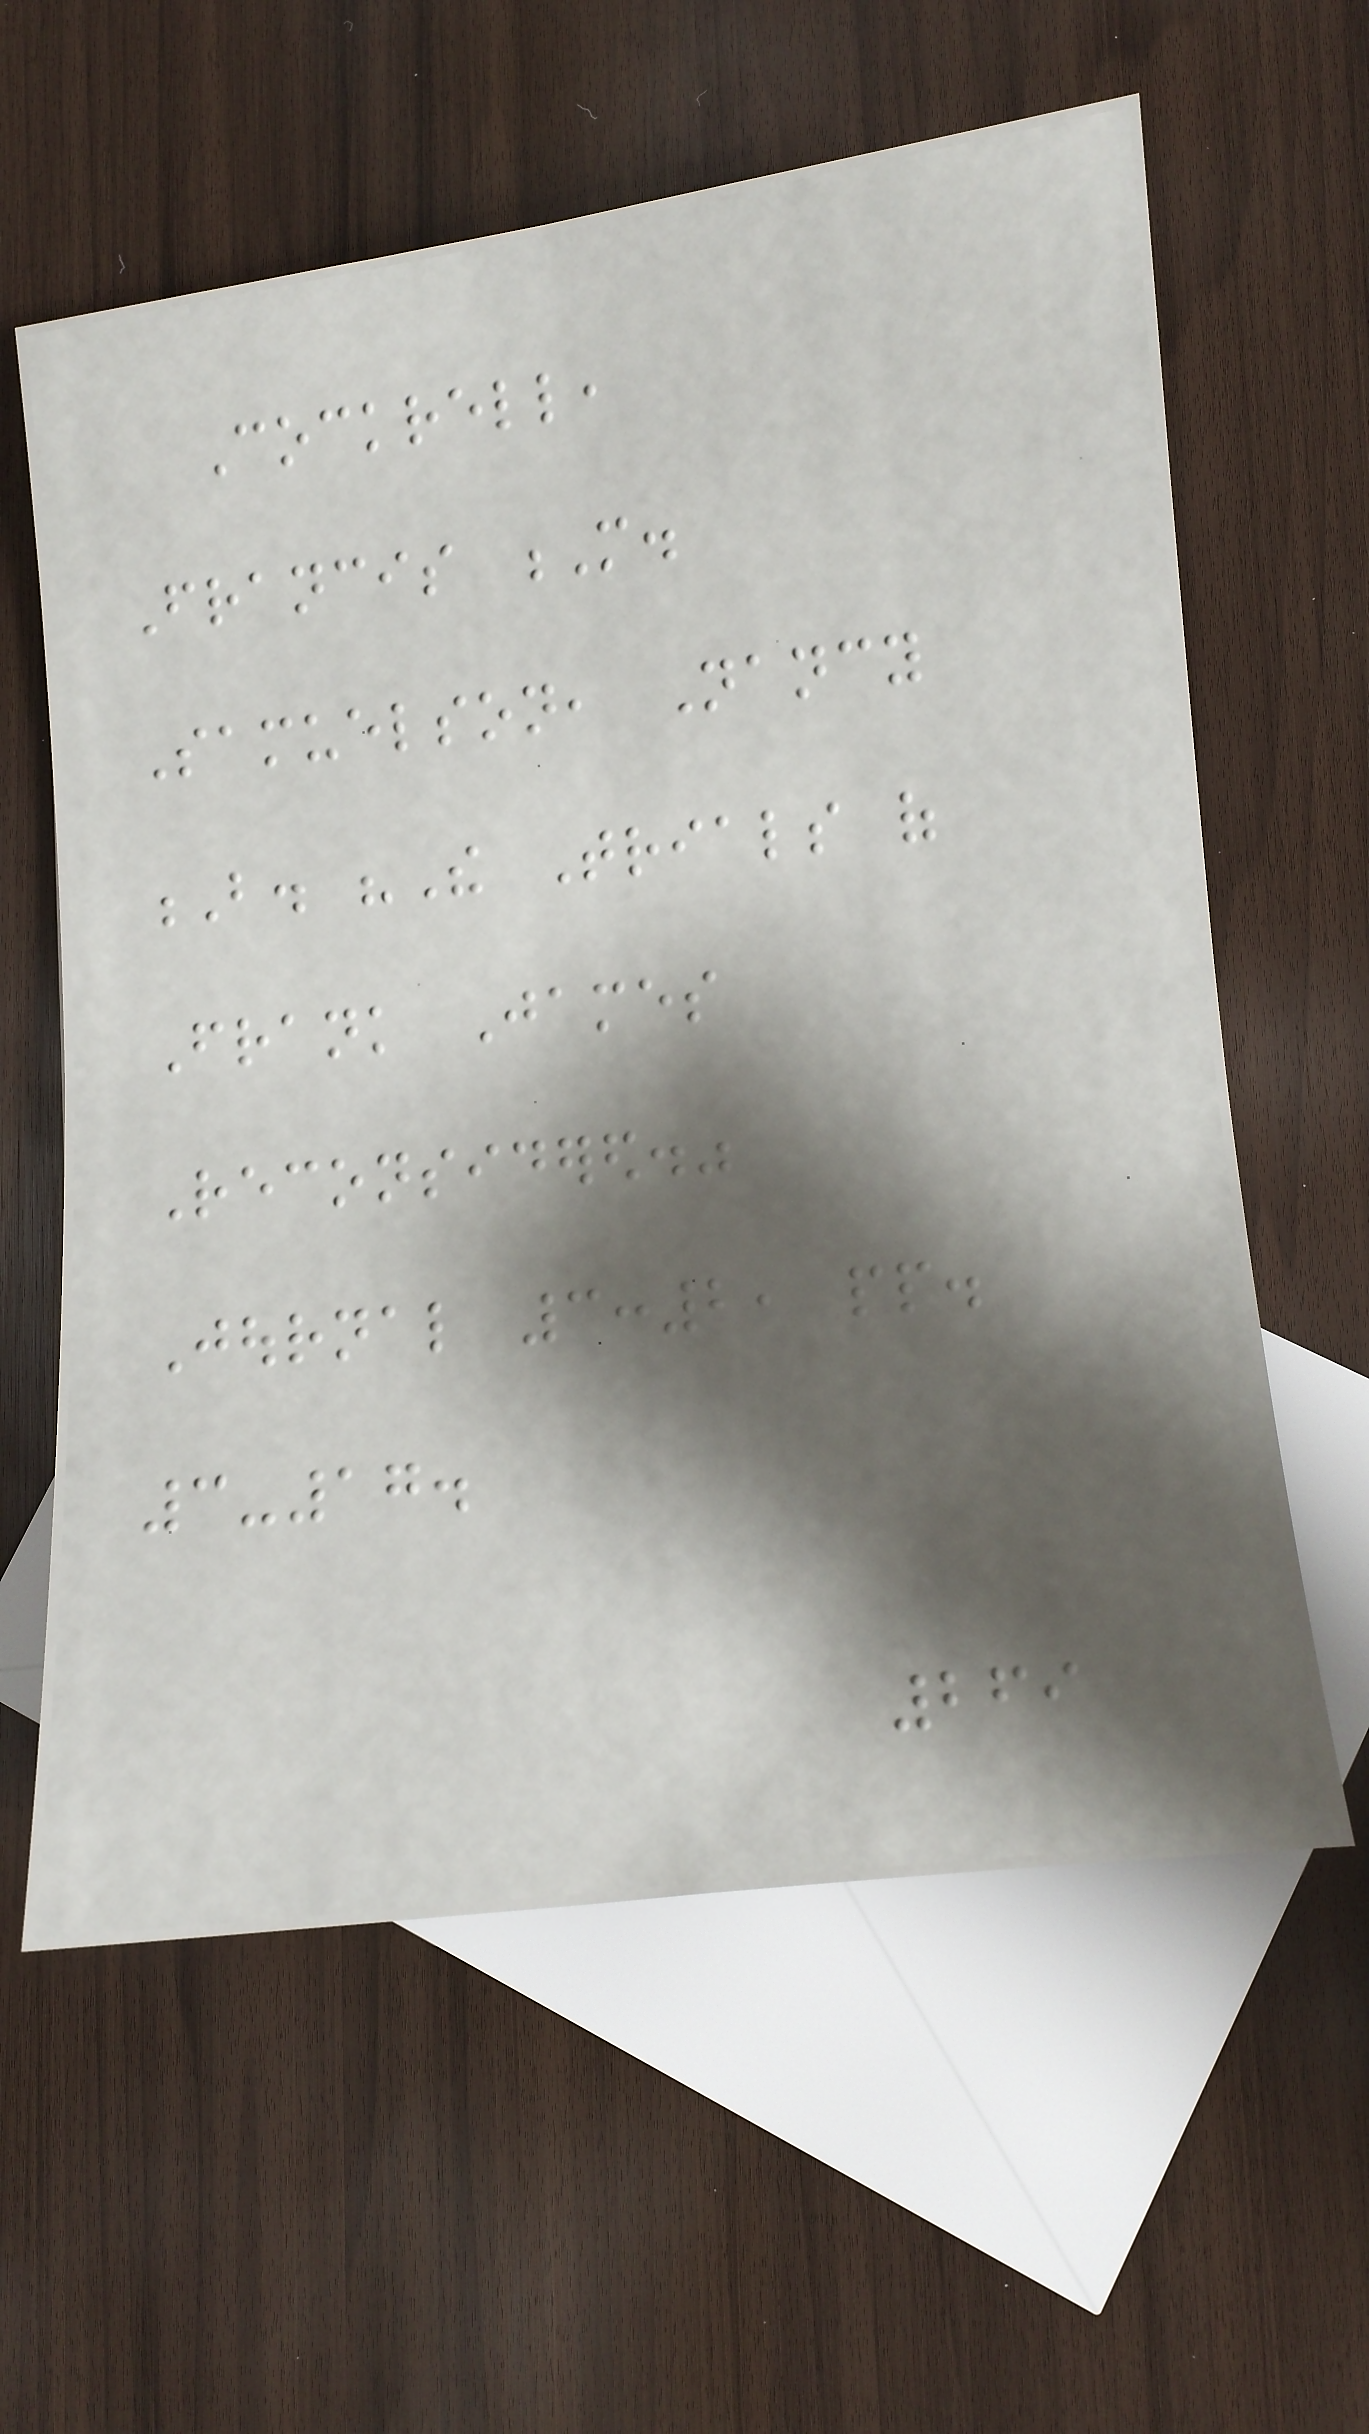Cockrell,
Francis M.
Samuelson, Nancy
B. "The Trials of
Frank James
Reconsidered."
Journal 3:2, pp.
3-17.
269
